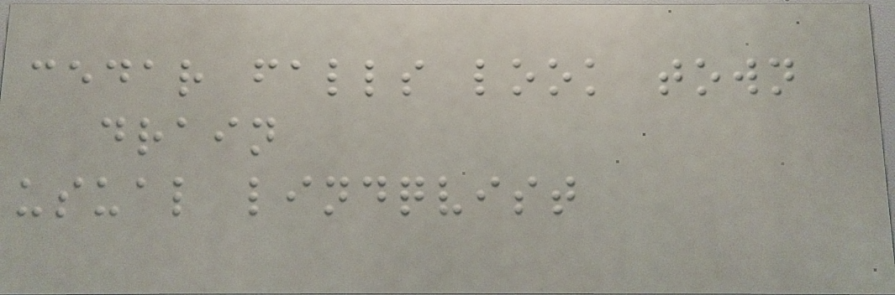cedar falls look town
drain
usual lindqvist
